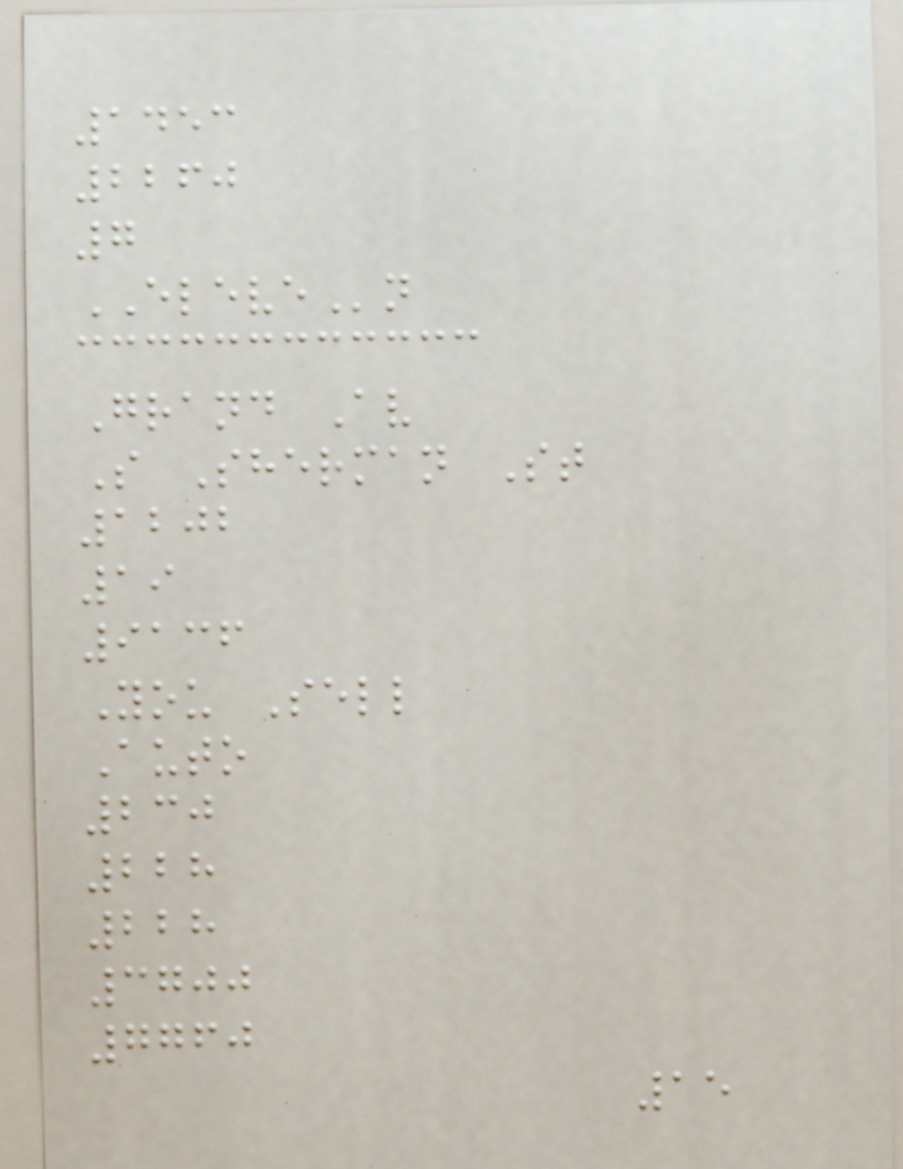1453
2260
7
ELEVEn
Grand Av
S Sherman St
1202
19
9136
You Sell
Auto
230
228
228
3700
7760
15
